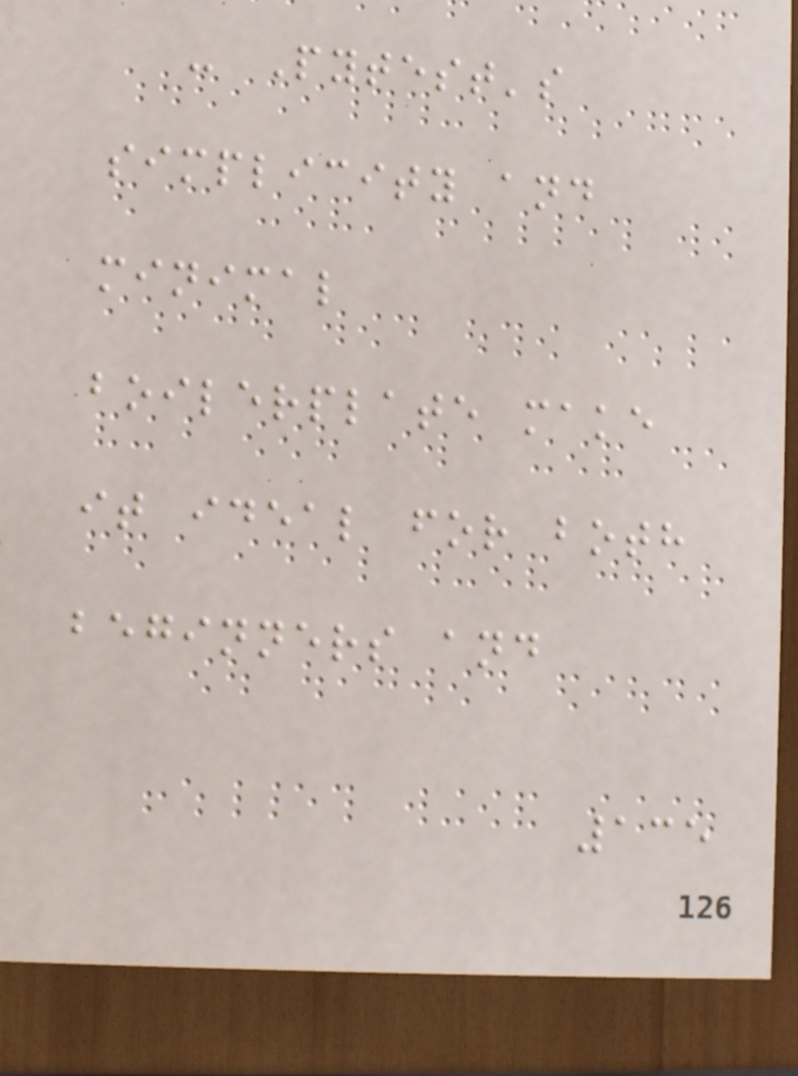- Pytest's
simplicity and
minimal
boilerplate make
it ideal for both
beginners and
135
